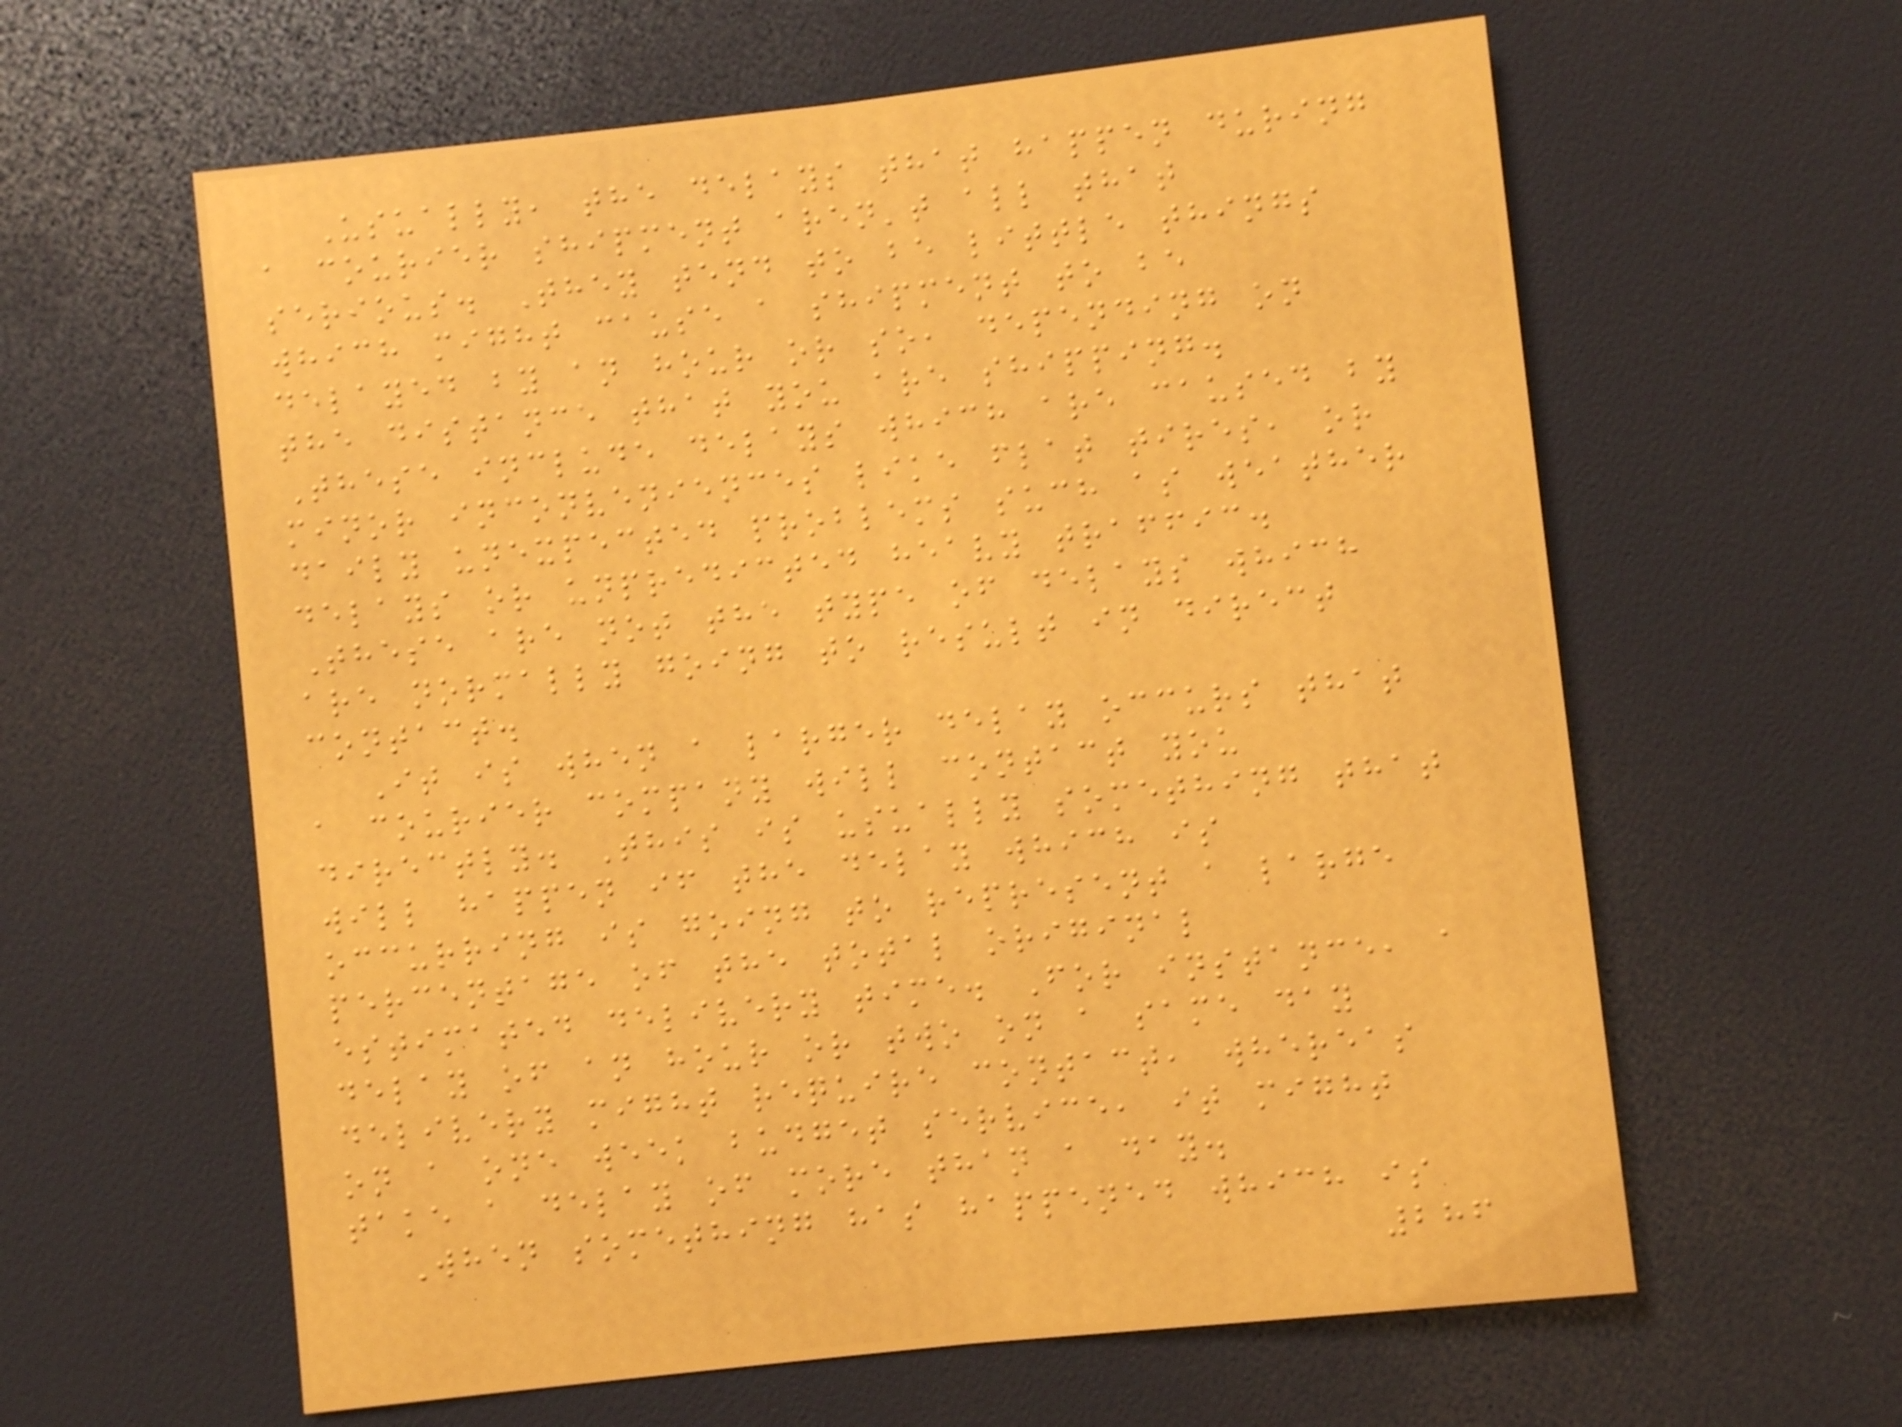Usually, the delays that happen during
a courier shipment aren't all that
serious. They tend to be little things
which might cause a shipment to be
delayed by an hour or so, depending on
the distance that you are shipping.
These include delays which are caused by
minor inconveniences like flat tires, or
daily unexpected problems such as weather
delays or unpredicted heavy traffic.
These are not the type of delays which
are normally going to result in direct
contact.
It is when a larger delay occurs that
a courier company will contact you
directly. This is usually something that
will happen if the delay which is
occurring is going to represent a large
percentage of the total original
estimated delivery time. For instance, a
delay of an hour or two on a same day
delivery might require contact, whereas
on a one week budget service, it might
take a delay of more than a day.
When something has happened which is
286
